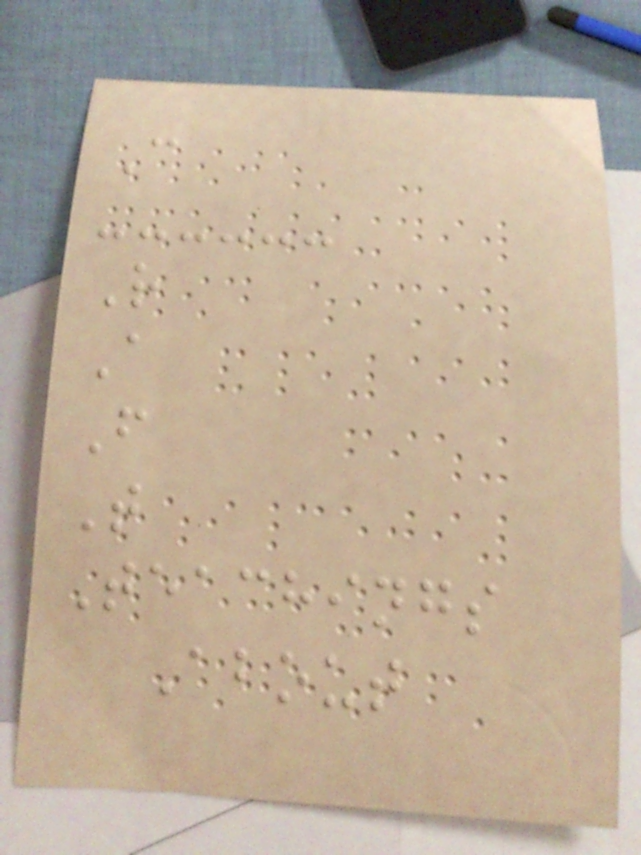C
R
A
F
T
Teachings
About
